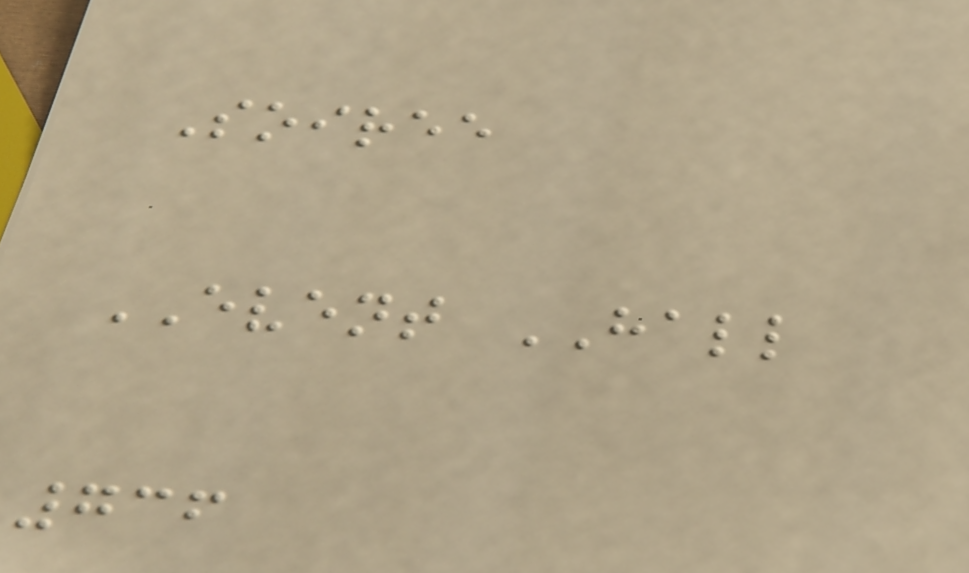Soiree
EVENT HALL
736
